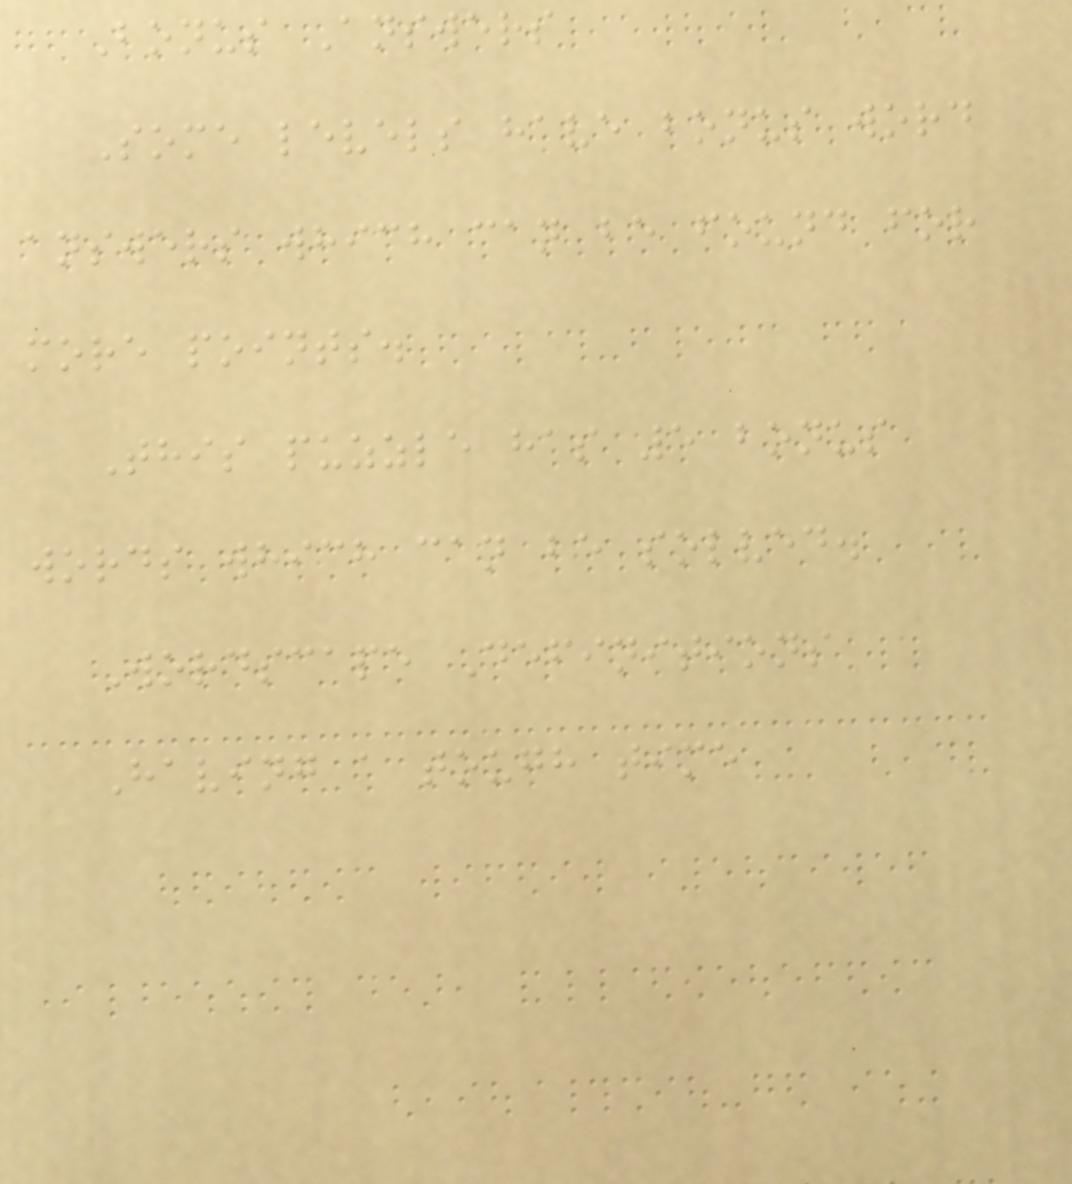Bonus Answers
Some levels have bonus word
answers which can be found for
more points.
This puzzle has 5 bonus
words which can be solved.
Wordscape Definitions
Having a tough time
